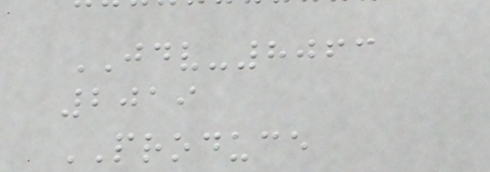JDV-8063
2019
PRODUCE
